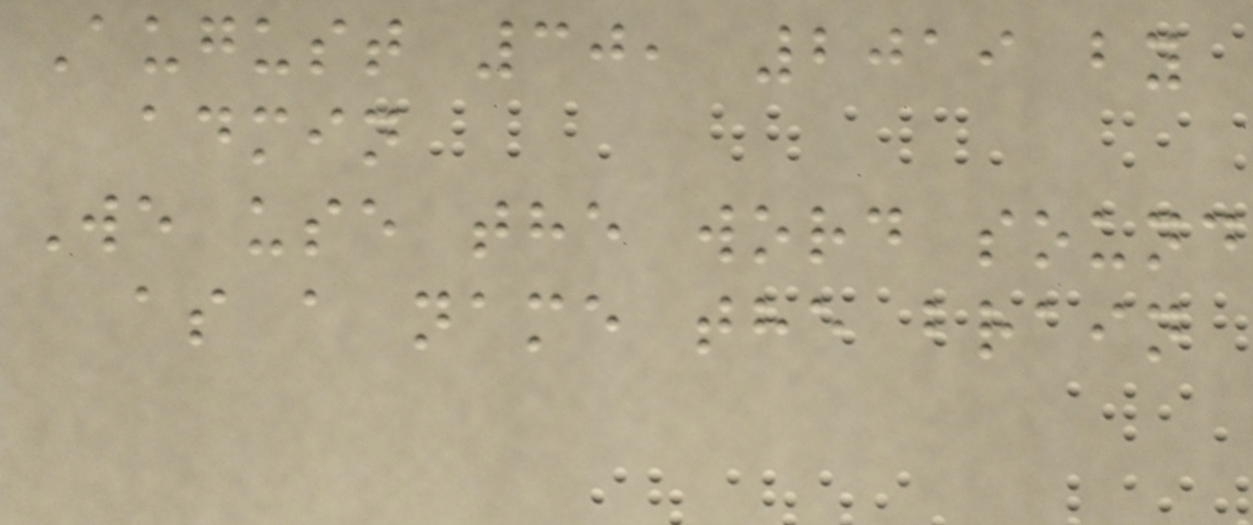August 30, 2019 by
admin
We use the word sound
as a name the brain
